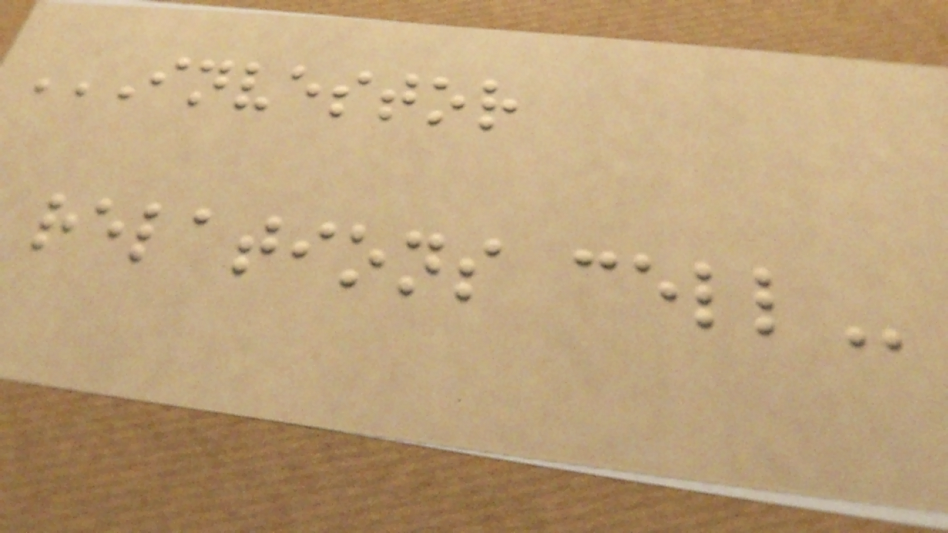INVESTOR
RELATIONS CELL
